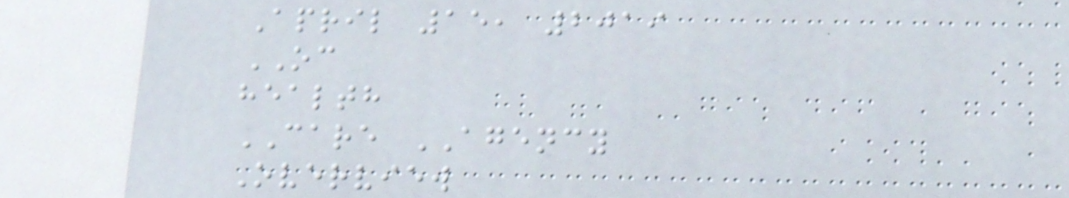April 15, 2019
OC
health
CARE AGENCY
Overview
